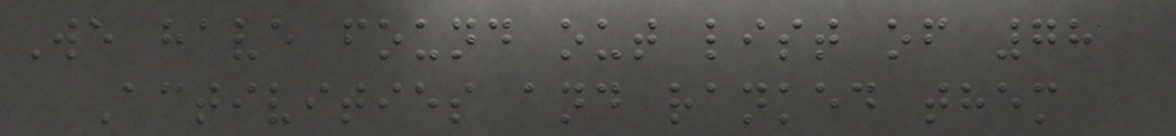We have found out list of 78
Activities and ranked them
